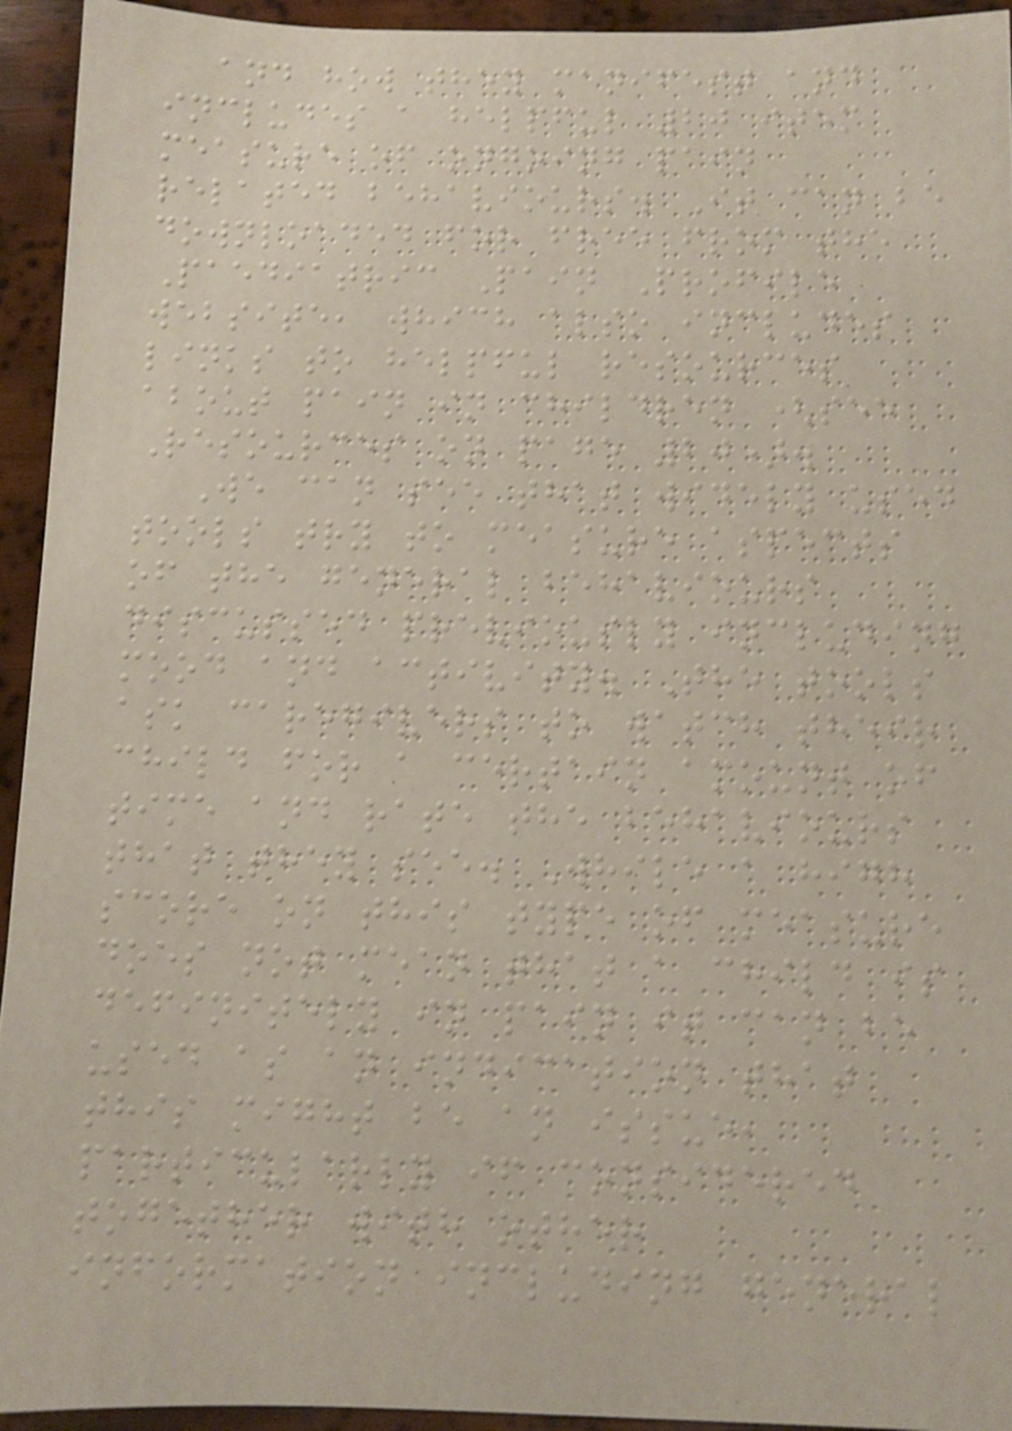and how they manifest and
includes a helpful 20 item
measure of ongoing pain
related behaviours. It can be
downloaded for free from the
Paediatric Pain Profile
website, which also includes
links to helpful resources
about pain in children (see
Resources on page 20).
We can see that widely used
tools try to measure aspects
of the general behaviours
discussed previously including
mood and activity. The tools
ask caregivers to watch their
child for a certain amount of
time and rate the behaviours
that they see. While a high
score on this type of measure
does not mean that a child is
definitely in pain it can be
used as an indication that
this might be an issue,
particularly if considered
together with other
information including general
